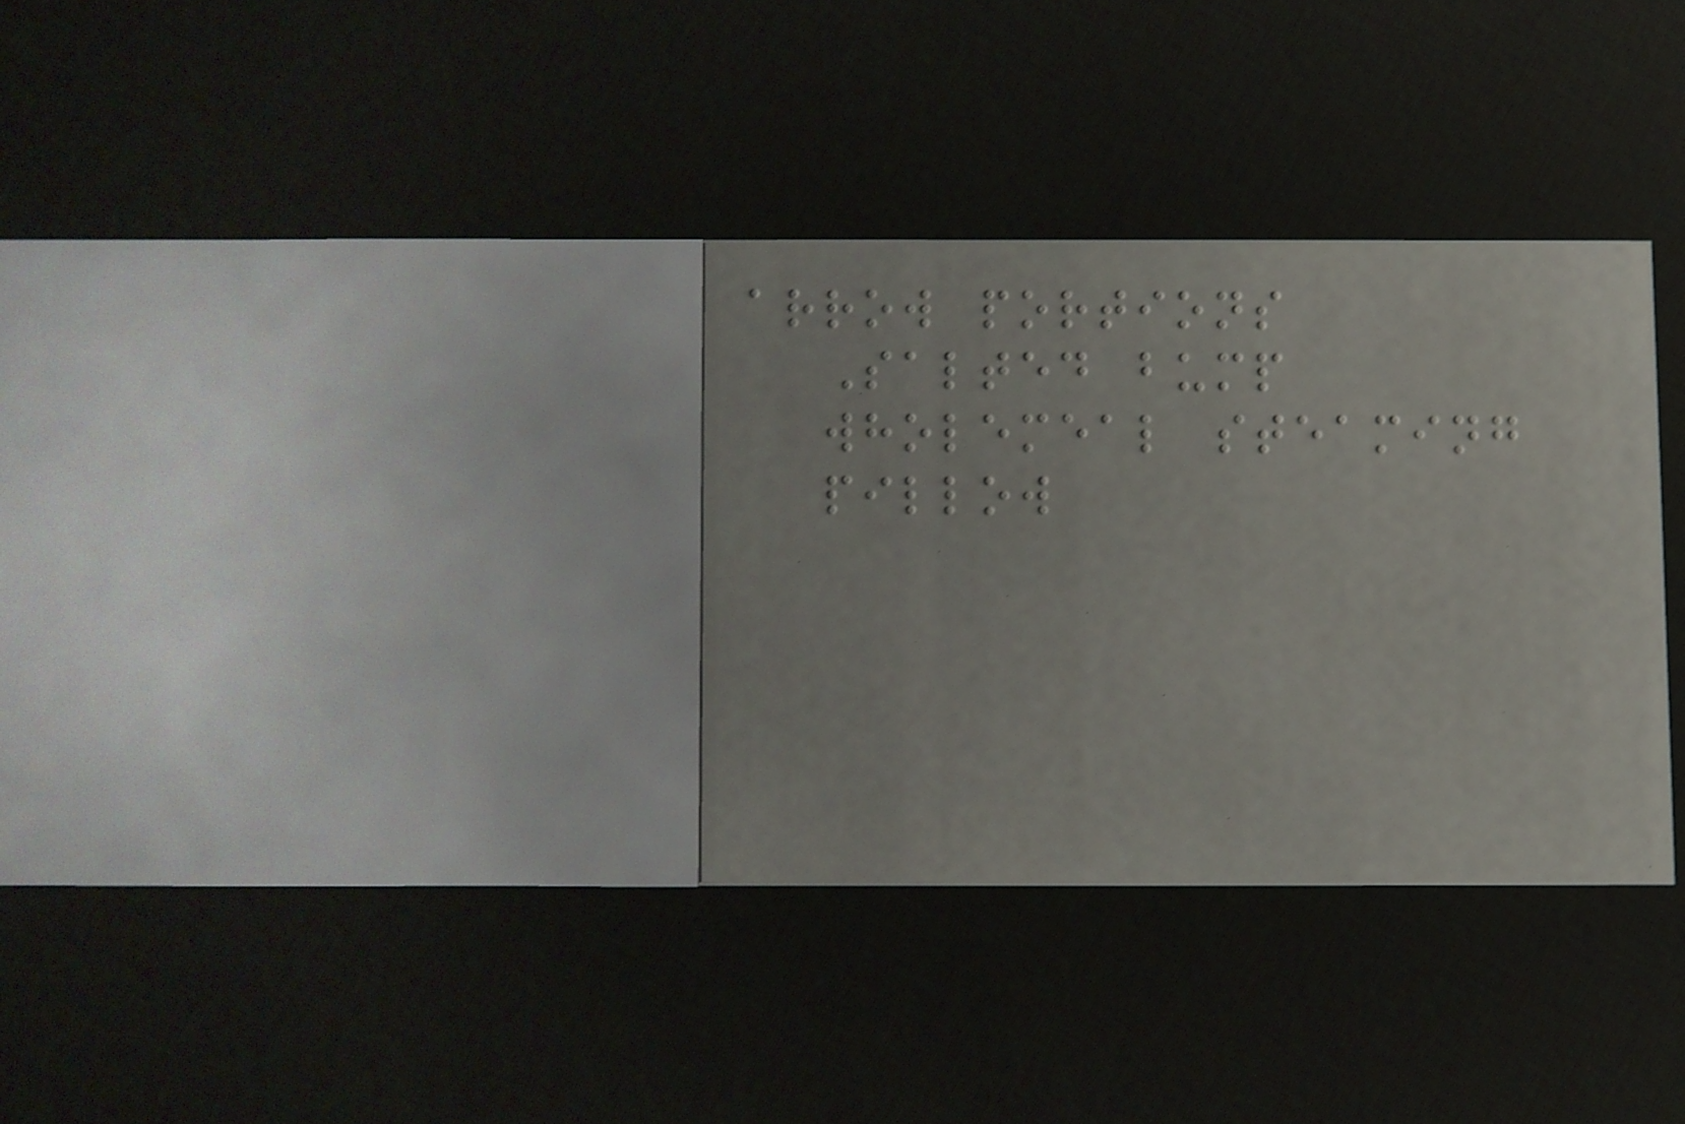arrow portions
Salted bump
wholemeal steaming
pillow
